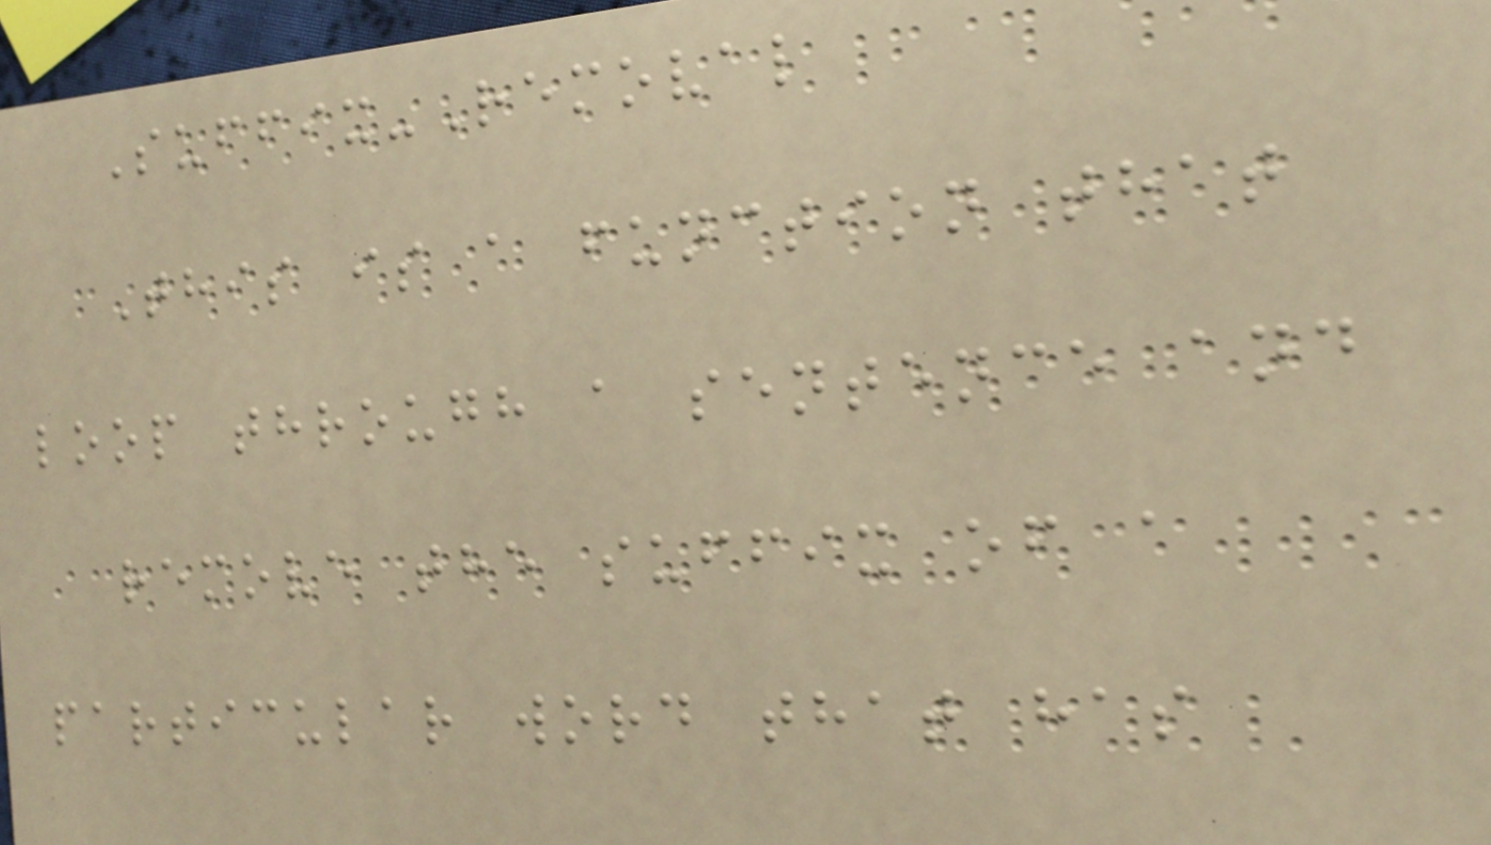Suffix-Removal
This is a function that
loop through a sentence and
remove the suffix of a
particular word that has
